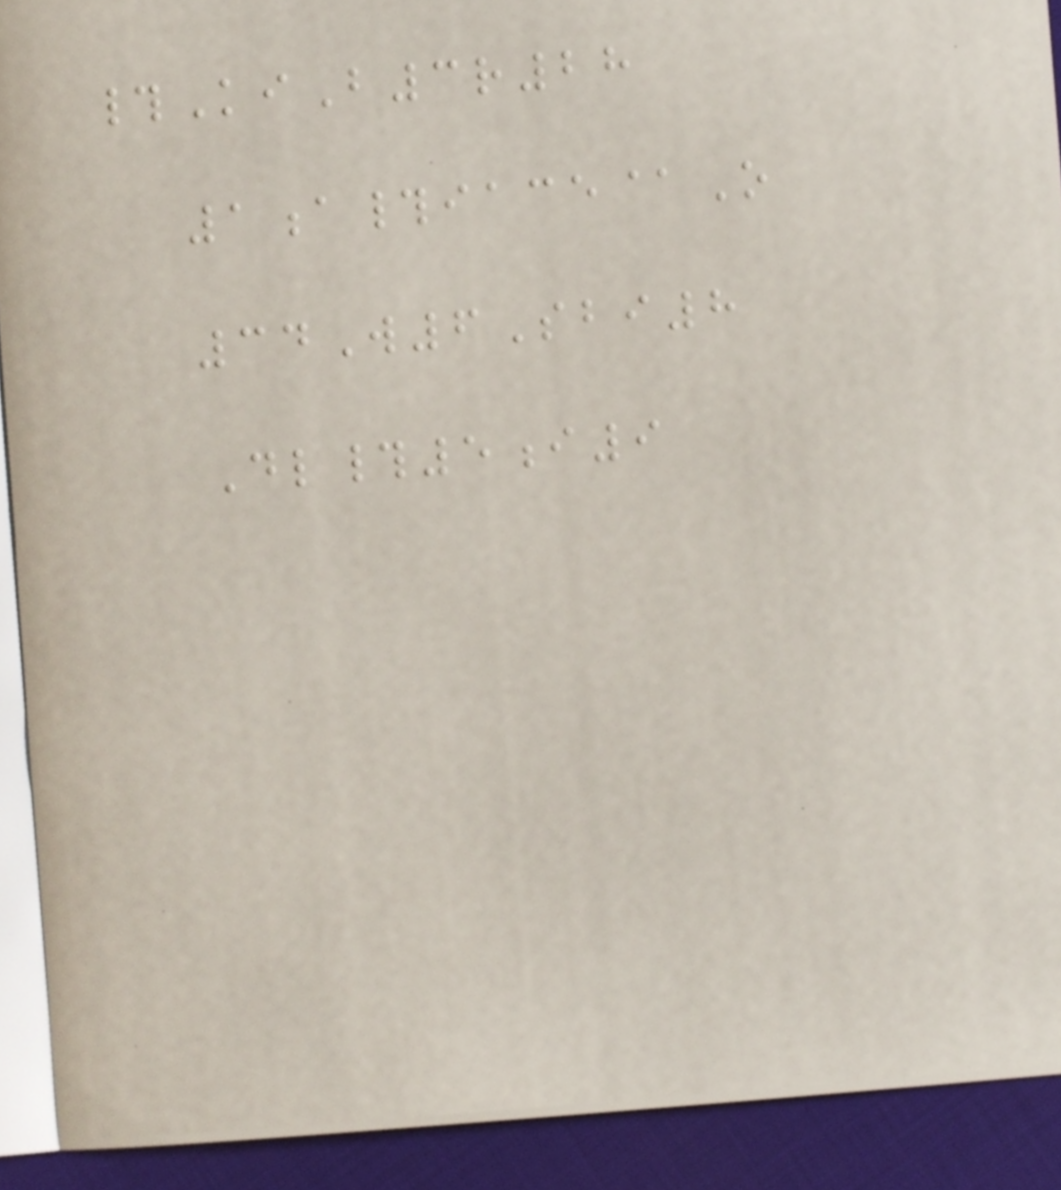#KiB3r28
1a#iace@O
34W6Sbi8
Dl#5i9
